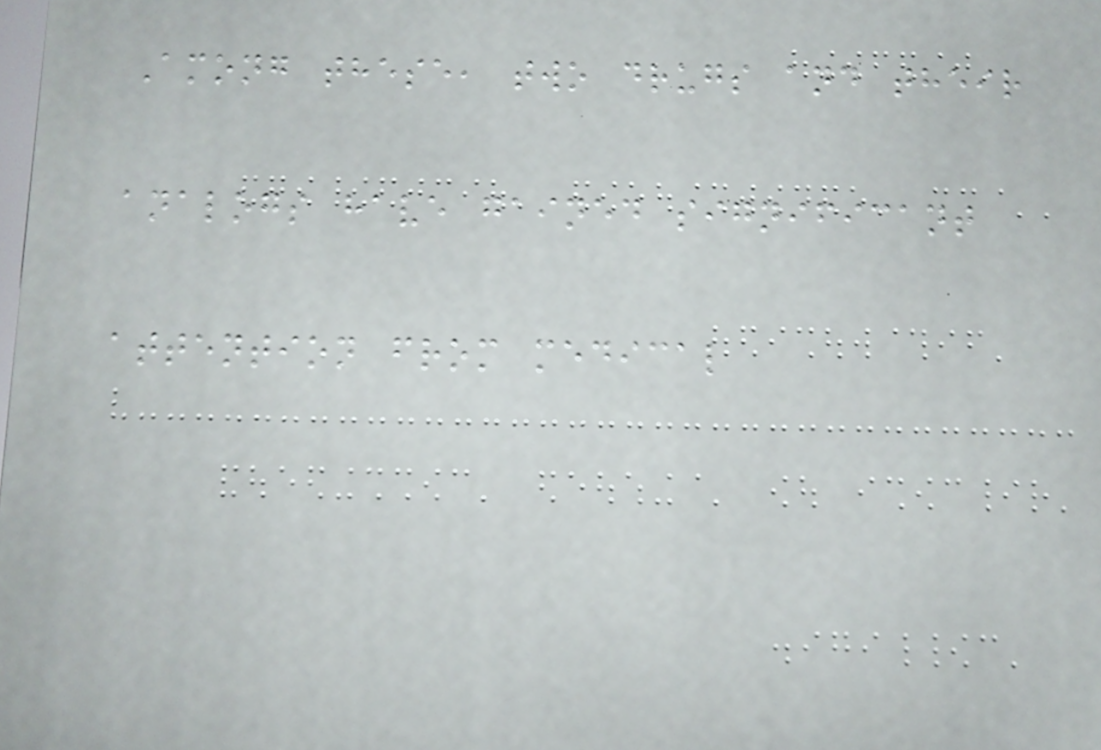Among these, two drugs and their
analogs have gained significant
attention from medical
